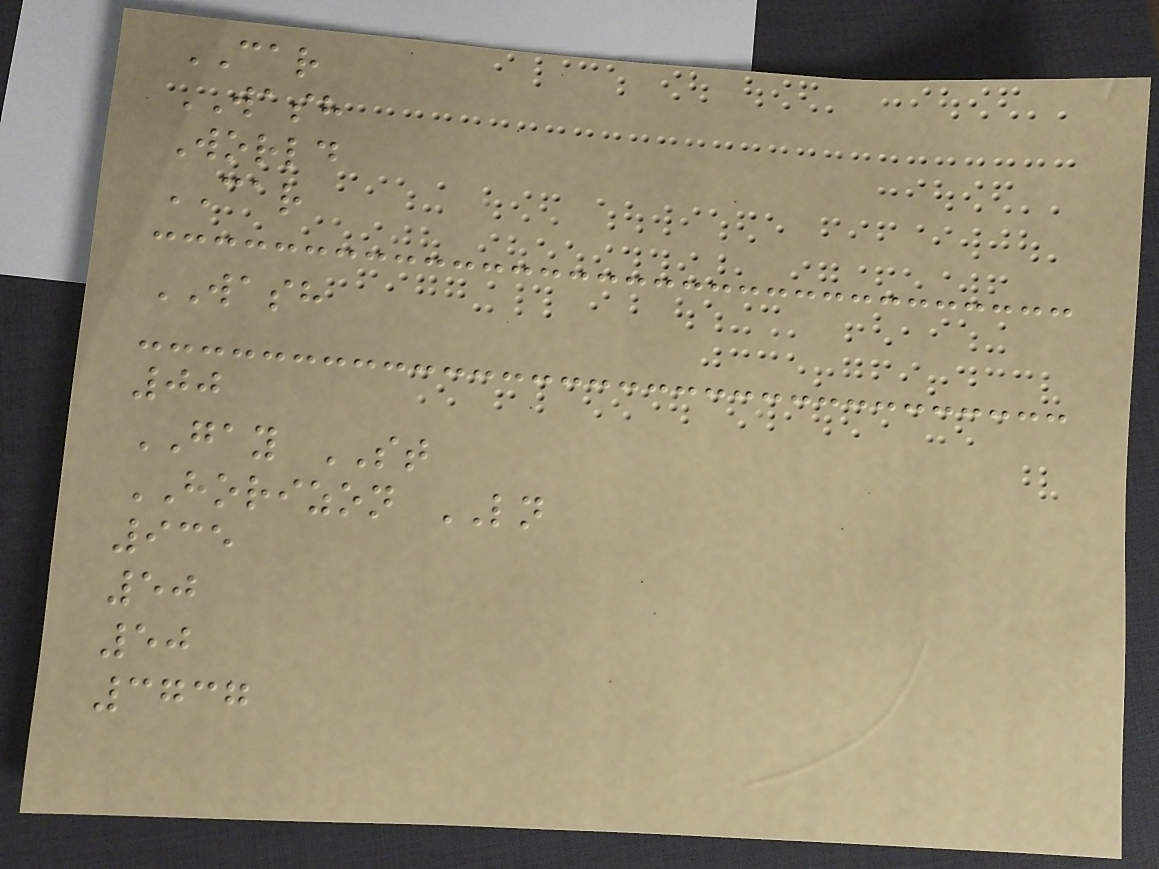CAR
WASH
World
CAR
WASH
00
GAY ST
HORIZON LN
935
50
50
3737
